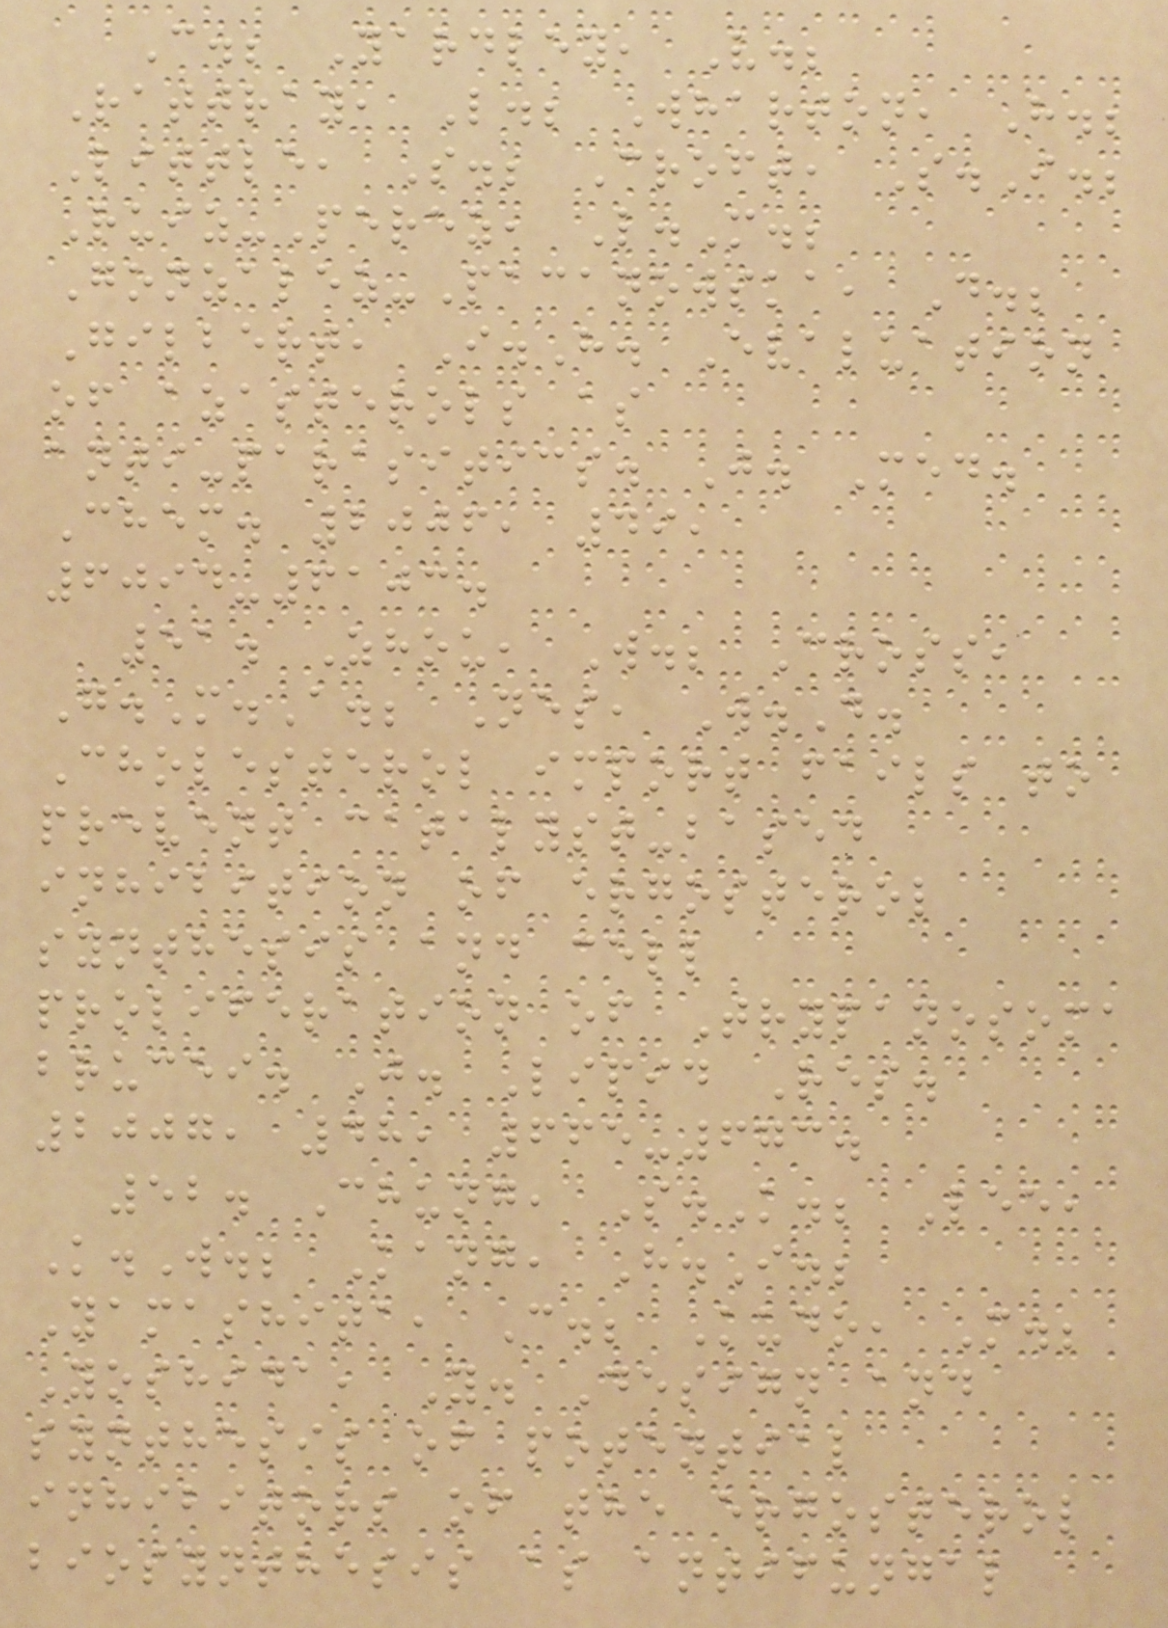C.; Yardley, V.;
Rattray, L.; Wharton, H.;
Little, S.; Croft, S.I.;
Ruiz-Perez, L.M.;
Gonzalez-Pacanowska, D.;
Gilbert, I.H. Evaluation
of azasterols as
anti-parasitics. J. Med.
Chem. 2006, 49,
6094-6103.
51. Zhou, W.; Cross,
G.M.A.; Nes, W.D.
Cholesterol import fails to
prevent catalyst-based
inhibition of ergosterol
synthesis and cell
proliferation of Trypanosoma
brucei. J. Lipid Res.
2007, 48, 665-673.
52. Chung, S.K.; Lee,
K.W.; Kang, H.I.;
Yamashita, C.; Kudo, M.;
Yoshida, Y. Design and
synthesis of potential
inhibitors of the ergosterol
biosynthesis as antifungal
